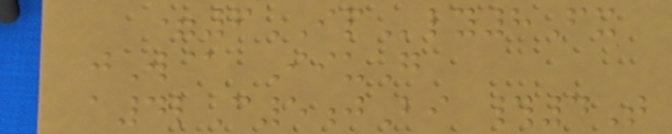=6IPly8Fx
jW@ IiuG
a4lC5jBi #4T
